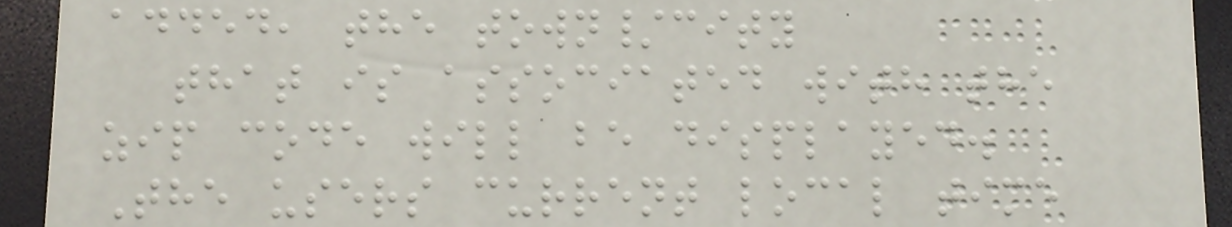added, the town/city
that is associated with the
zip code will be displayed.
The users current local time
